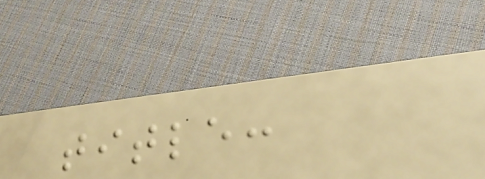title:
